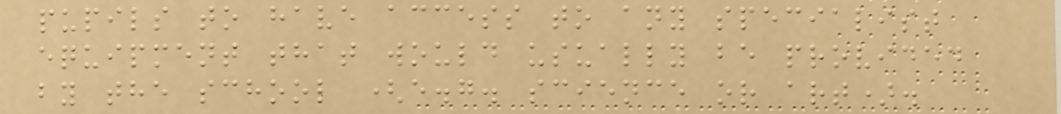pupils to have access to any specialist
equipment that would usually be provided
by the school (e.g. science or art).
